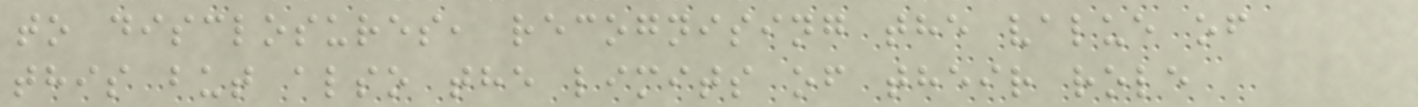to disclosures, recognising the value of
this but also the limits of their role
